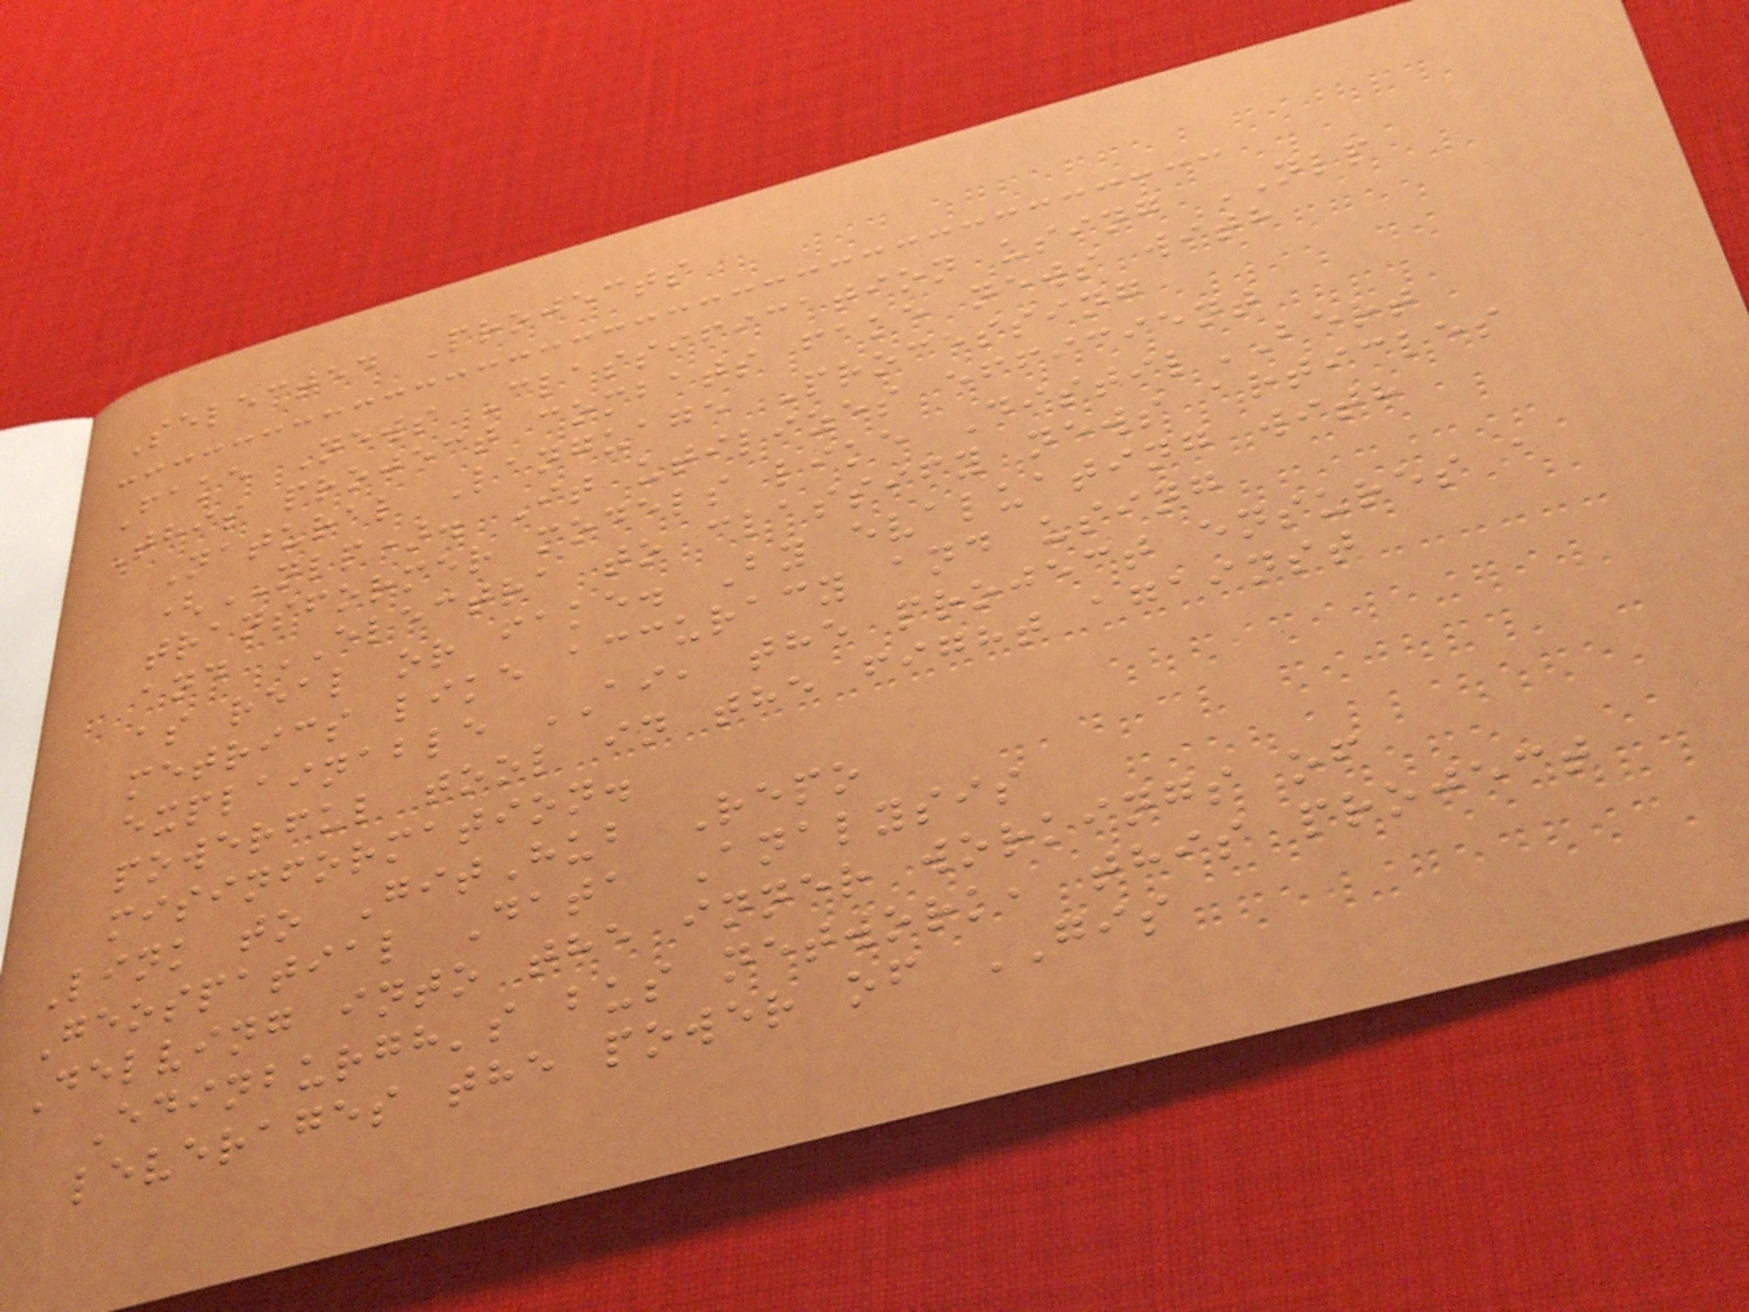Selected Projects
Fake News Classification using NLP
This project combats fake news with
Natural Language Processing
(NLP). It utilizes efficient
transformer models like DistilBERT
and ELECTRA to classify news articles
as real or fake. By evaluating with
metrics like accuracy and using
explainable AI, the project ensures a
powerful tool in the fight against
misinformation.
Link to GitHub Repo
Geospatial Data Analysis
Delving into the inner workings of
Edinburgh's bus network, this project
leverages the power of GIS
